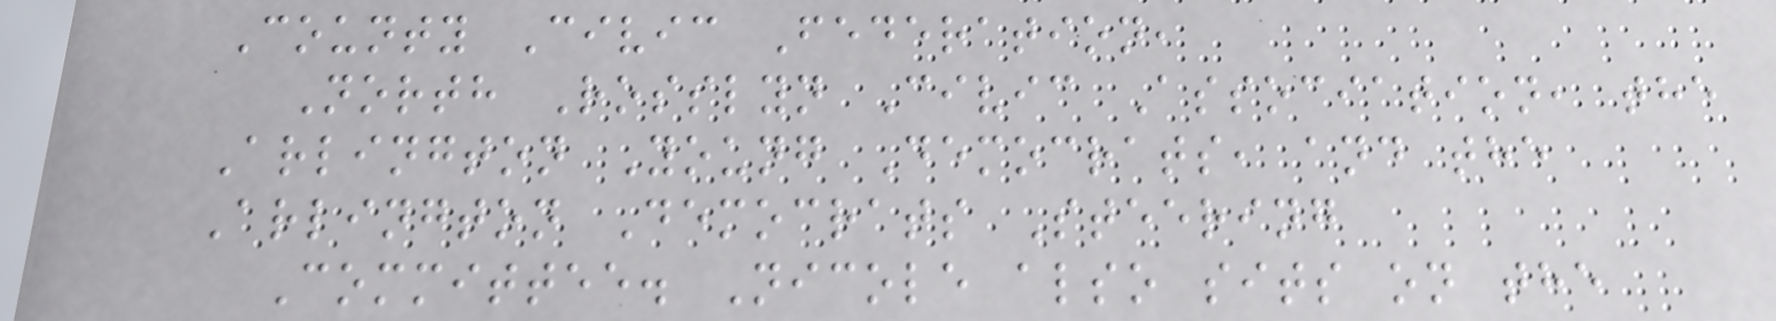County Civic Federation,
North Rosslyn Civic Association, the
Arlington Young Democrats, and the
Arlington Democrats Steering
Committee. Nicole also sits on the
